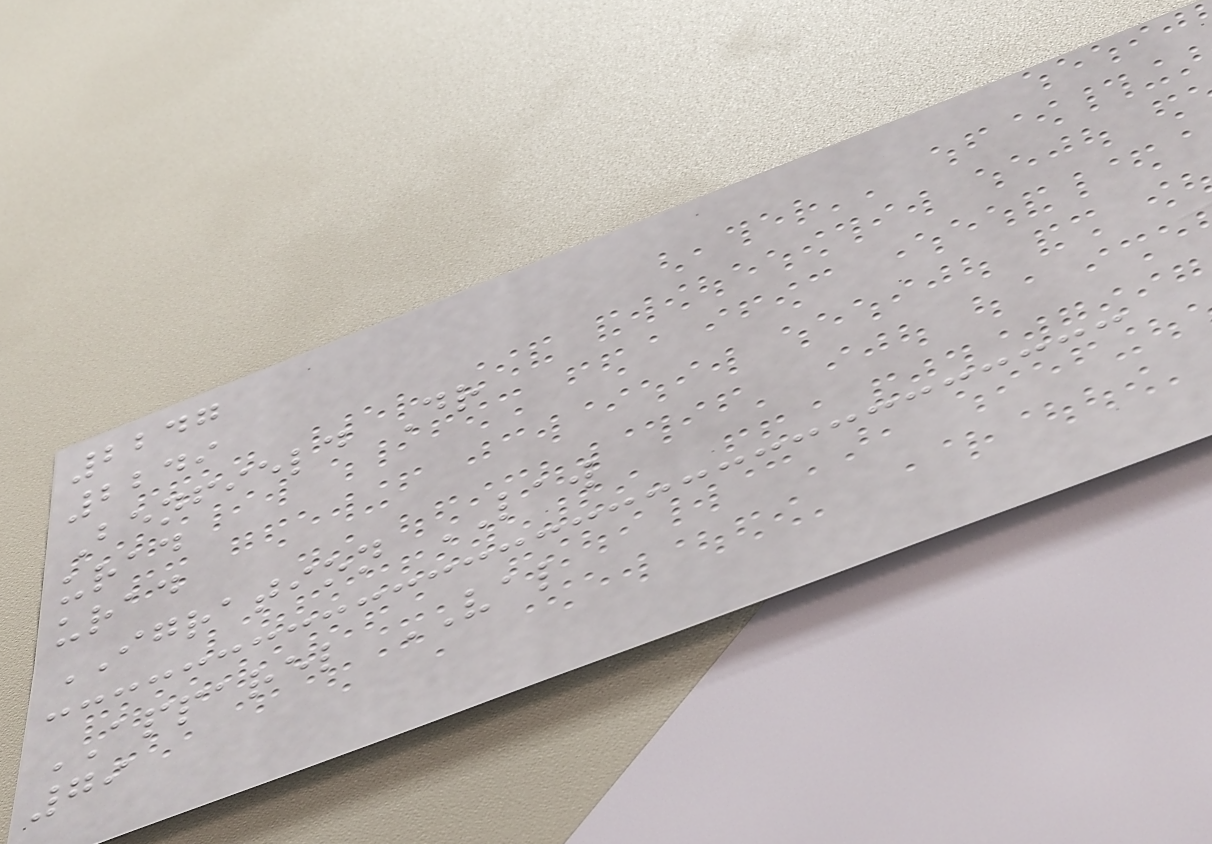2247
2249
Benfield Dr
urad
urad
IGRATION LAW
APPAREL VAL
79
